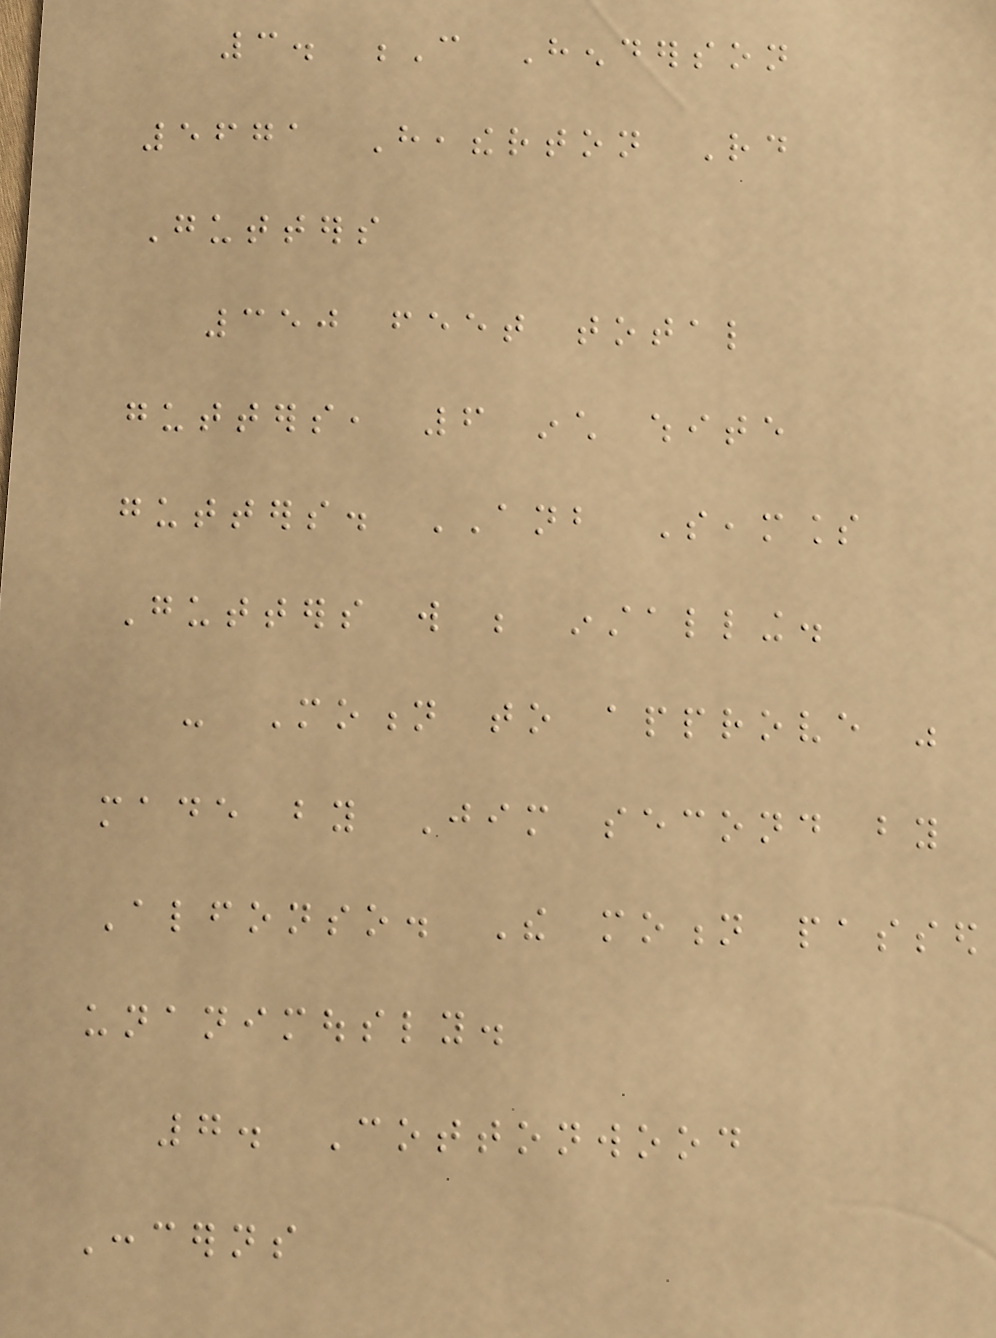3. C Henderson
5671 Heatherton Rd
Gutters
350 feet total
gutters, 6 inch white
gutters. ANB Seamless
Gutters will be installing.
- Motion to approve was
made by Jim second by
Alfonso. The motion passed
unanimously.
7. Cottonwood
Concerns
